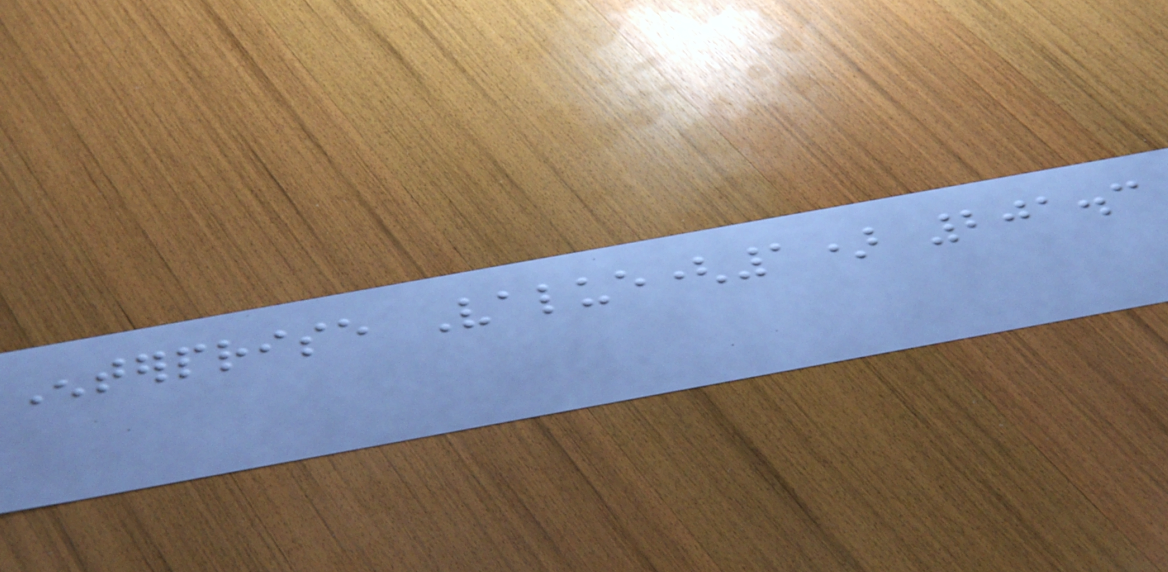Enterprise Value(1) 201.3
